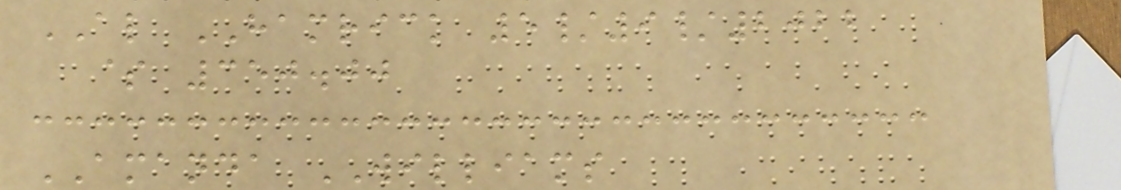AL HAMRICK 5/9/2022
$ 350.00
AMANDA WILLIAMS
